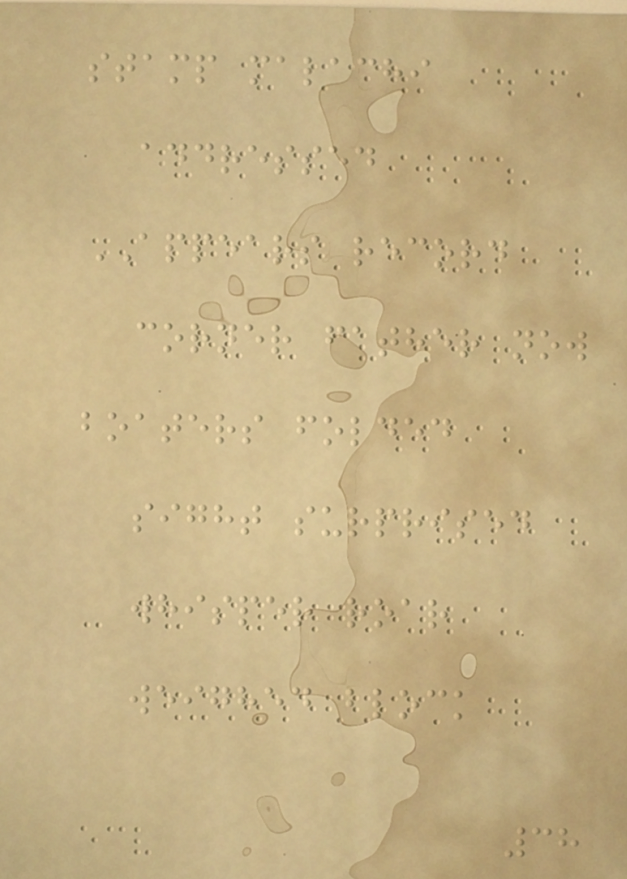stamp malachi
addressed
APPEARS record
corner father now
boaters folded
sight surprised
whisper roar
weighed block
38
